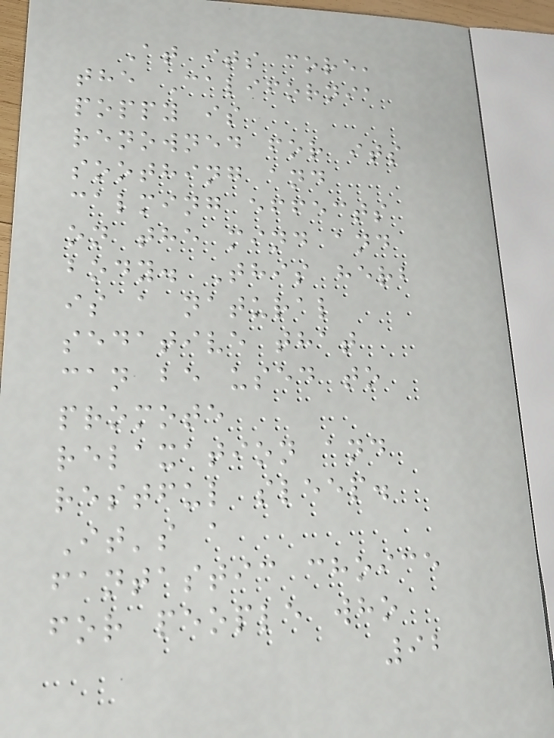At its core,
the California
poppy is
renowned for its
soothing and
calming effects
on the mind and
body. This herb
is a natural
sedative that
can be used to
promote
relaxation and
restful sleep.
It's a
fantastic choice
for people who
92
